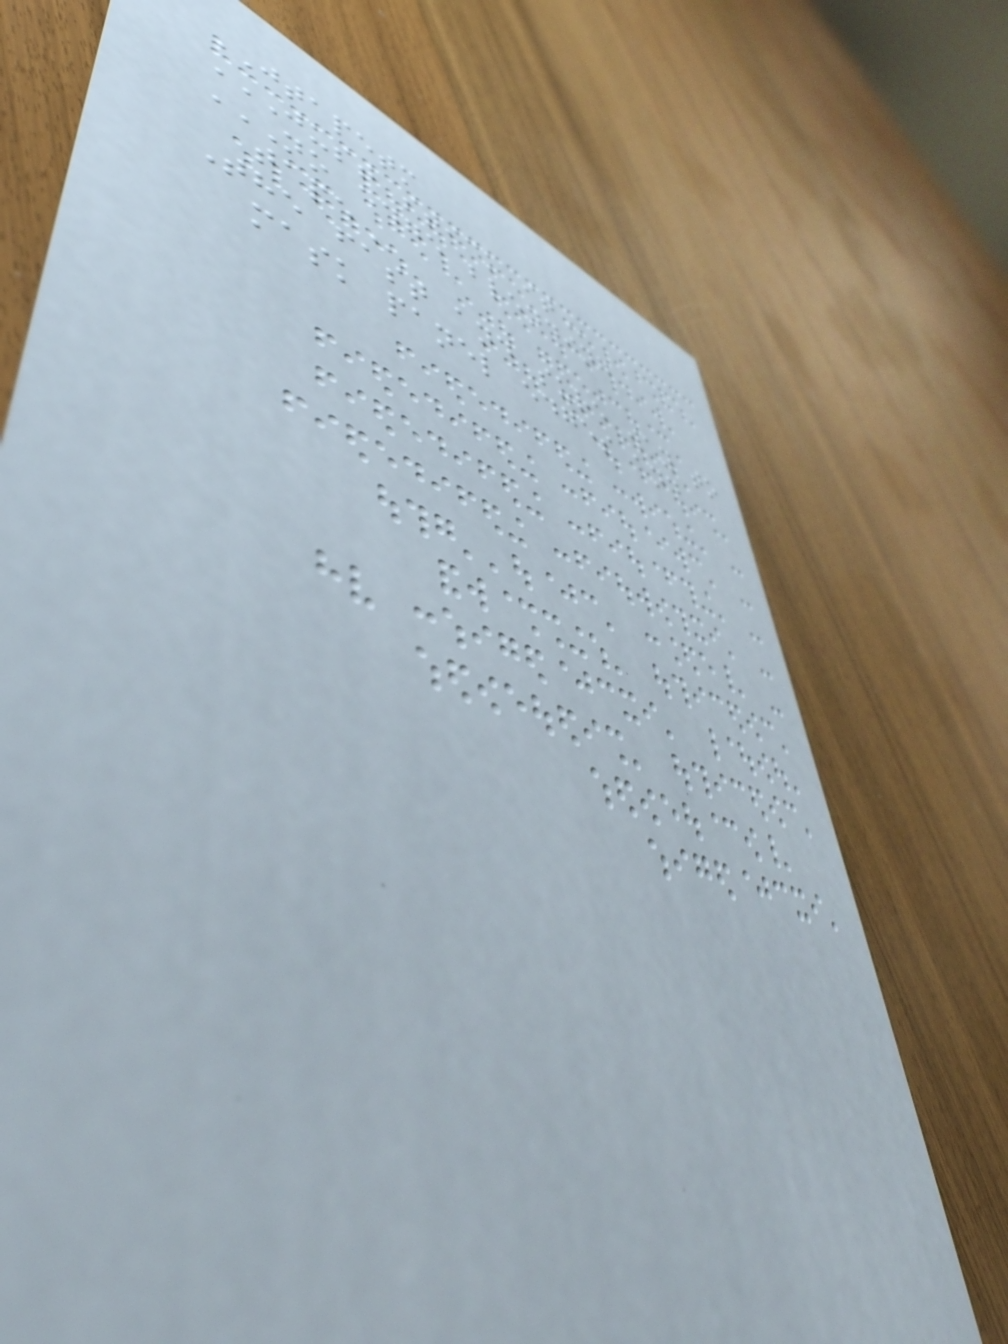JTAPETM
JUST STICK IT
NO EDGE BLENDING
TAPE
The fast and sure way to
mask panel edges and
